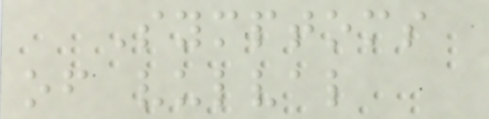Symptoms
of vulval
